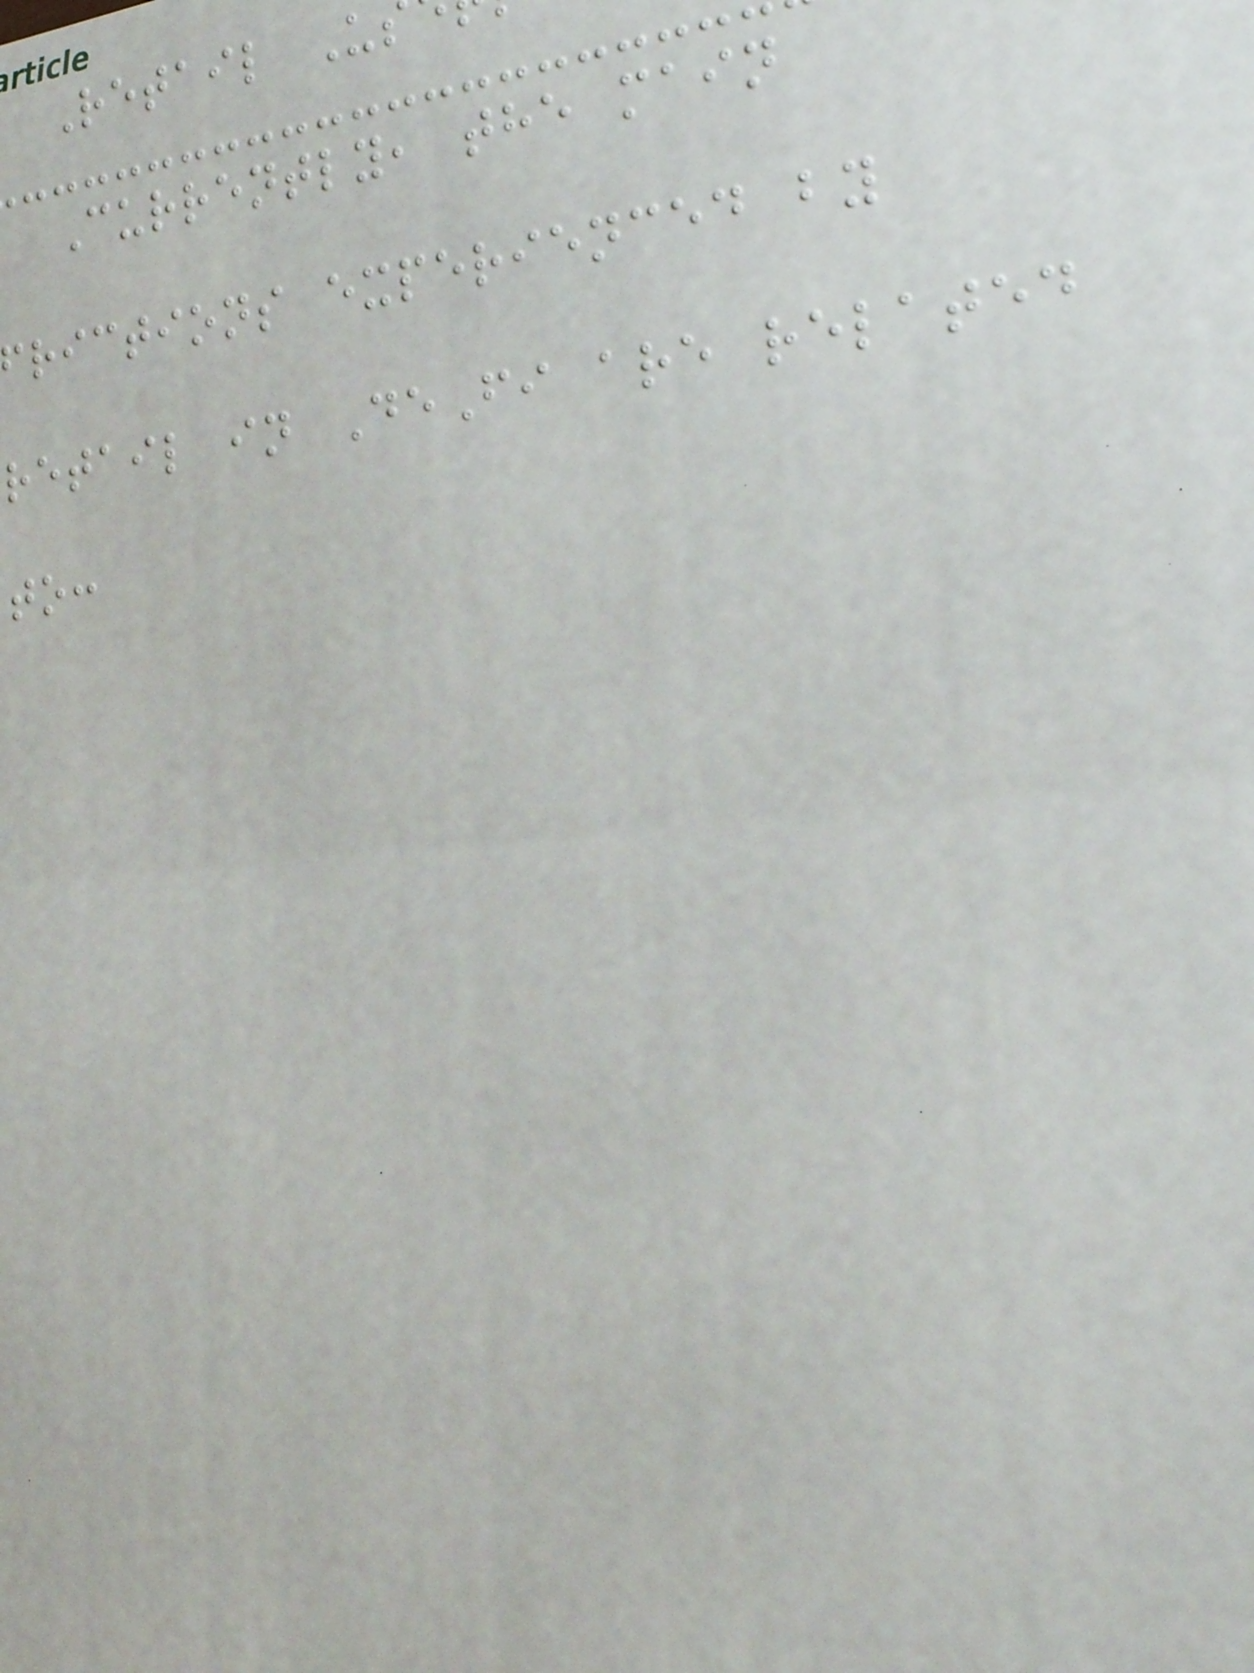Retail U
Currently, the main
rictions experienced by
retail in DeFi are related
to:
